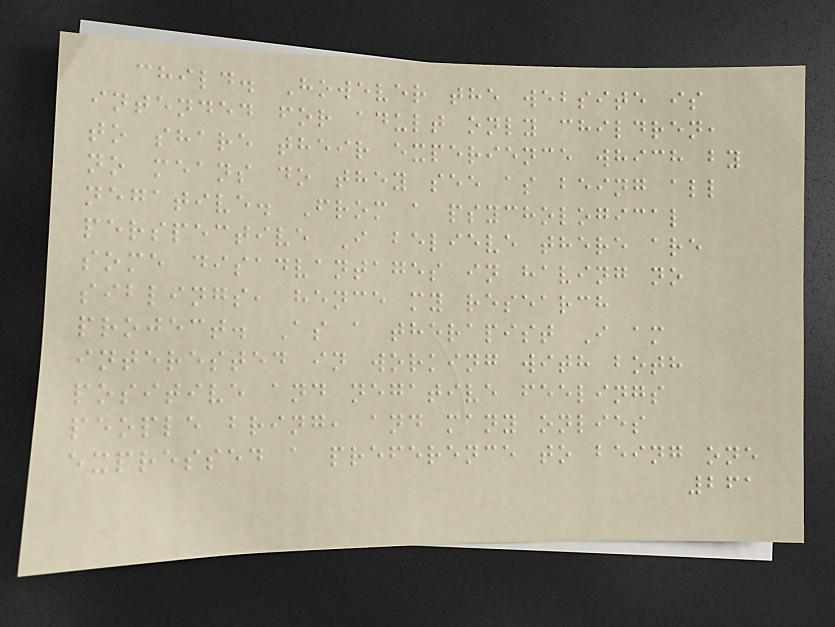child. However the website is
intended for adult only children,
to share their experience which by
no means do they see as being all
negative. From a psychological
perspective I believe there are
some disadvantages in having no
siblings, hence my research
project. As a therapist I am
interested in working with both
positive and negative feelings
people bring, and many onlies
expressed a preference to being one
261
